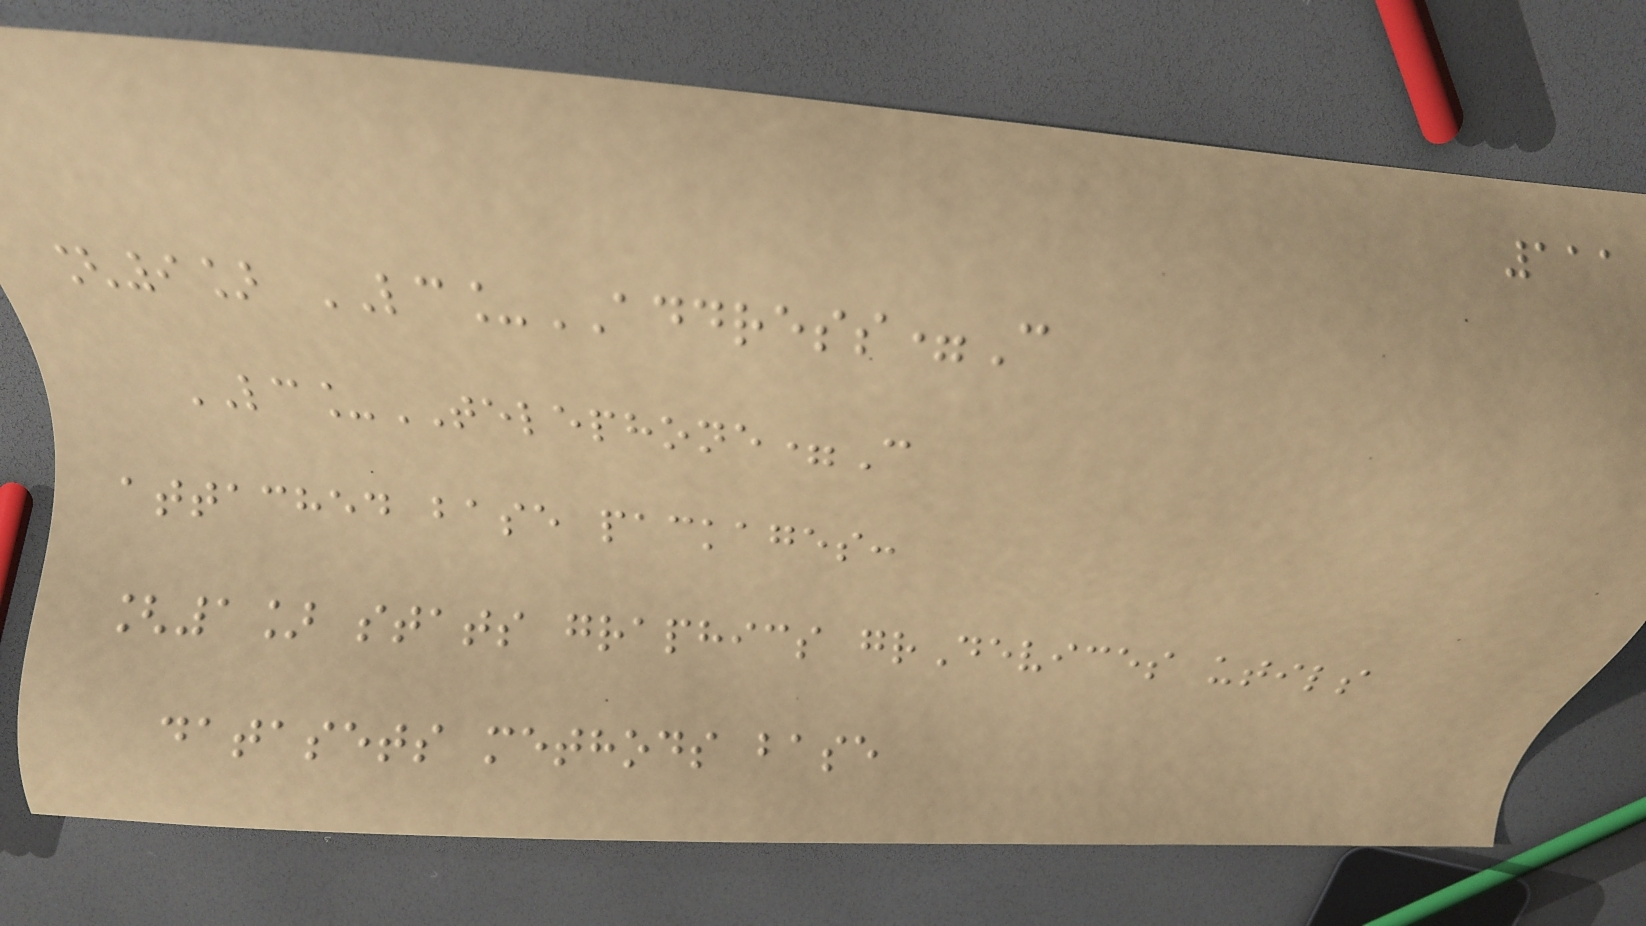111
[9] LC_ADDRESS=C
LC_TELEPHONE=C
attached base packages:
[1] stats graphics grDevices utils
datasets methods base
